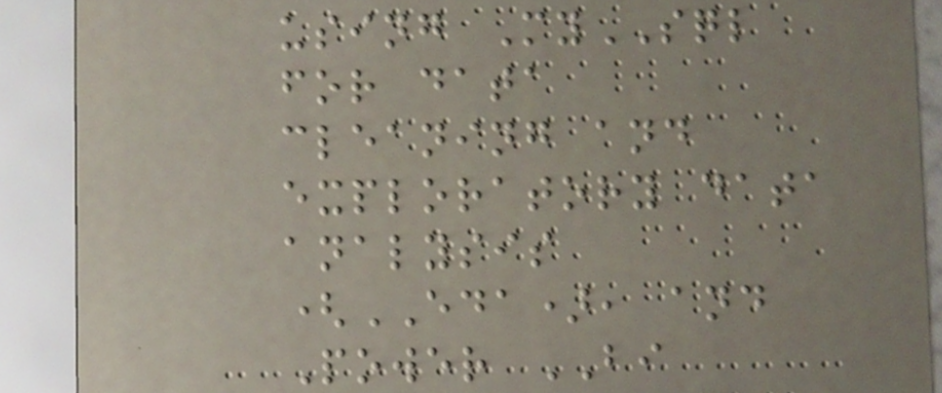using MySQL
for data
cleaning and
exploratory data
analysis
(EDA), and
Power BI
